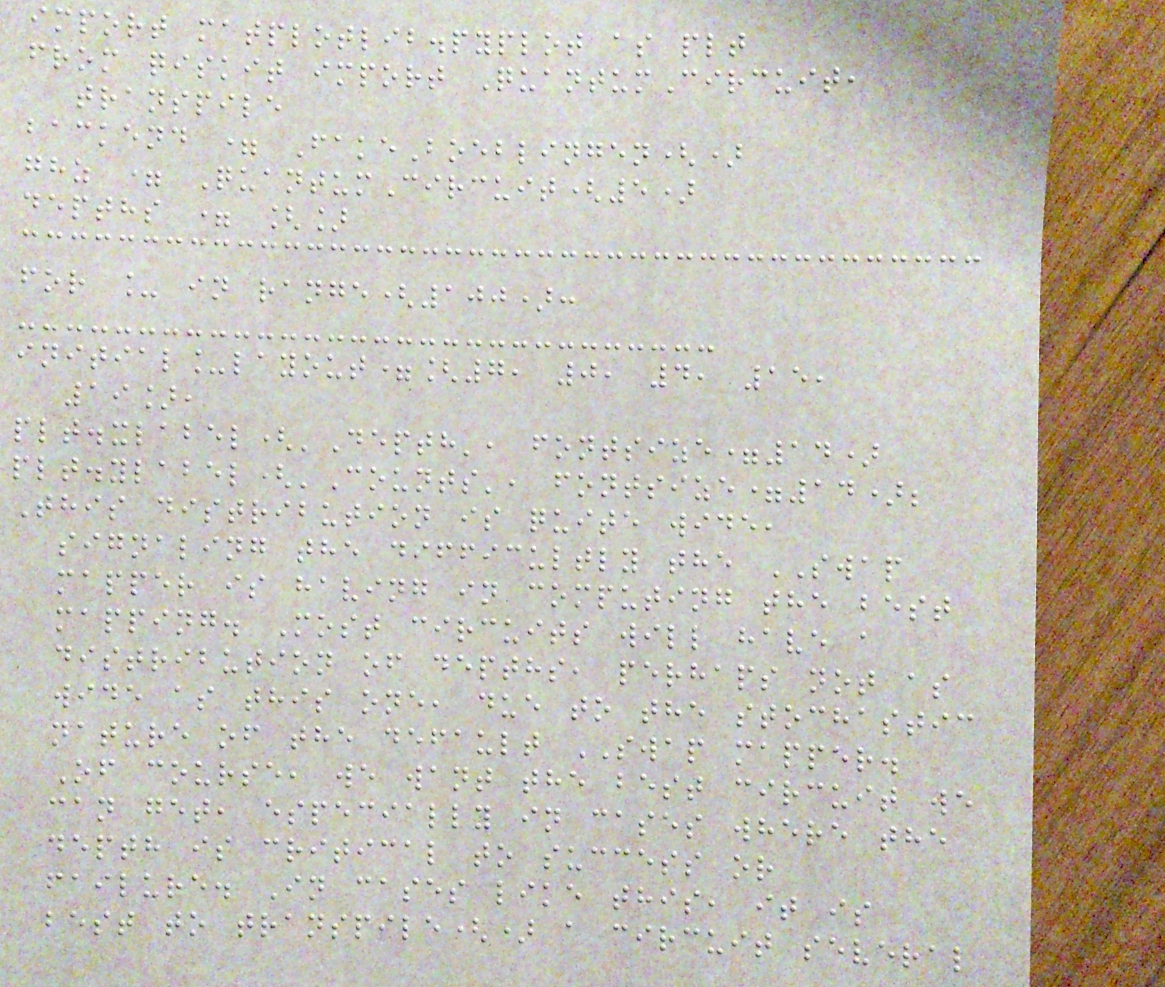import matplotlib.pyplot as plt
from qiskit import QuantumCircuit,
transpile
backend = FakeBoeblingen()
ghz = QuantumCircuit(5)
depths = []
for _ in range(100):
initial_layout=[7, 0, 4, 15,
19],
plt.xlabel('Depth', fontsize=14)
plt.ylabel('Counts', fontsize=14);
This distribution is quite wide,
signaling the difficultly the SWAP
mapper is having in computing the best
mapping. Most circuits will have a
distribution of depths, perhaps not as
wide as this one, due to the stochastic
nature of the default SWAP mapper.
Of course, we want the best circuit we
can get, especially in cases where the
depth is critical to success or
failure. In cases like this, it is
best to transpile() a circuit several
